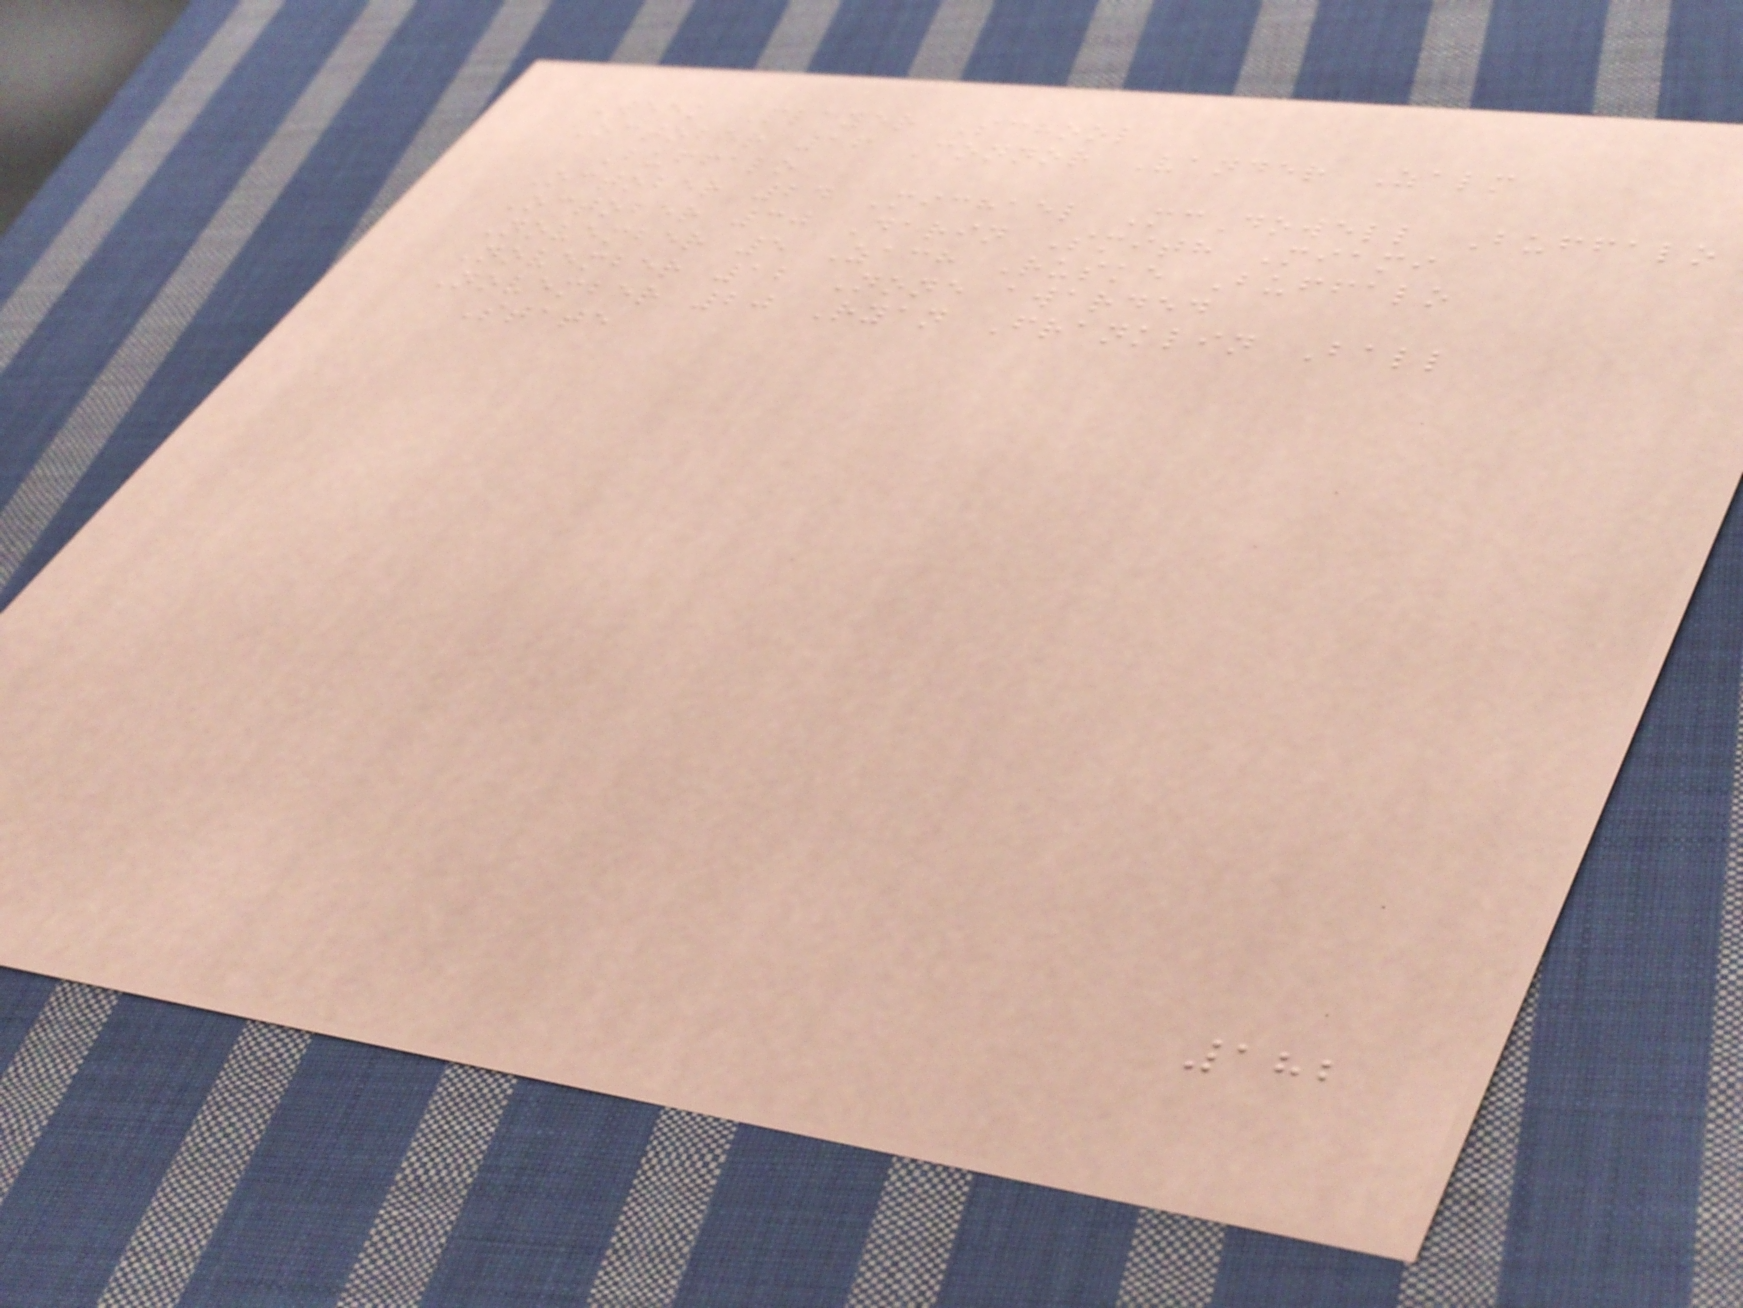Week Player School
October 16 Connor Vander Zalm
Buffalo
October 24 Michael McDowell Buffalo
October 30 Darin Smith Miami
November 5 Zach Ruske Buffalo
November 12 None awarded
November 20 Ryan Franklin Ball
State
182
